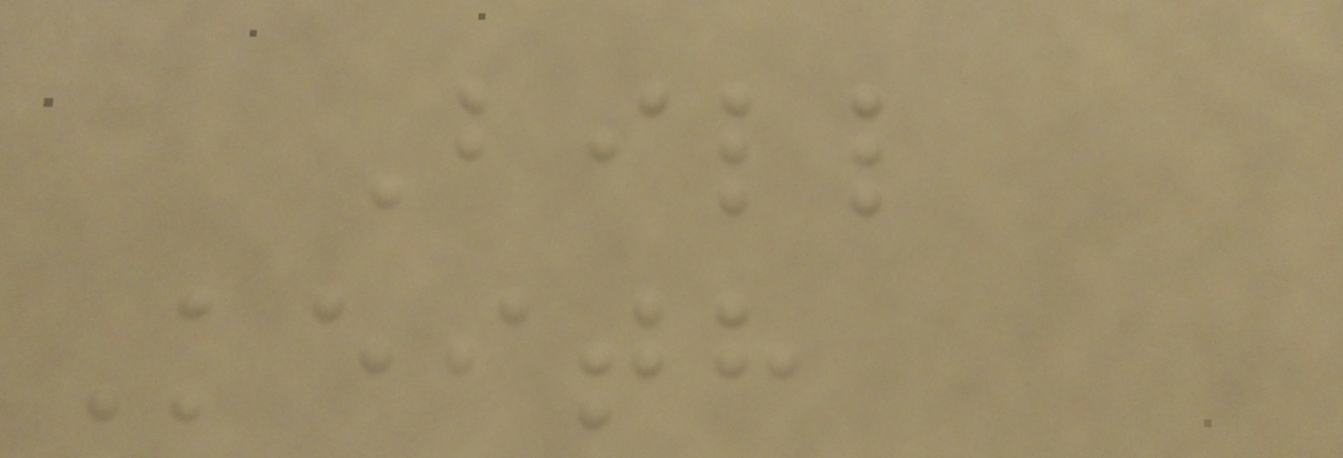Bill
Keith
